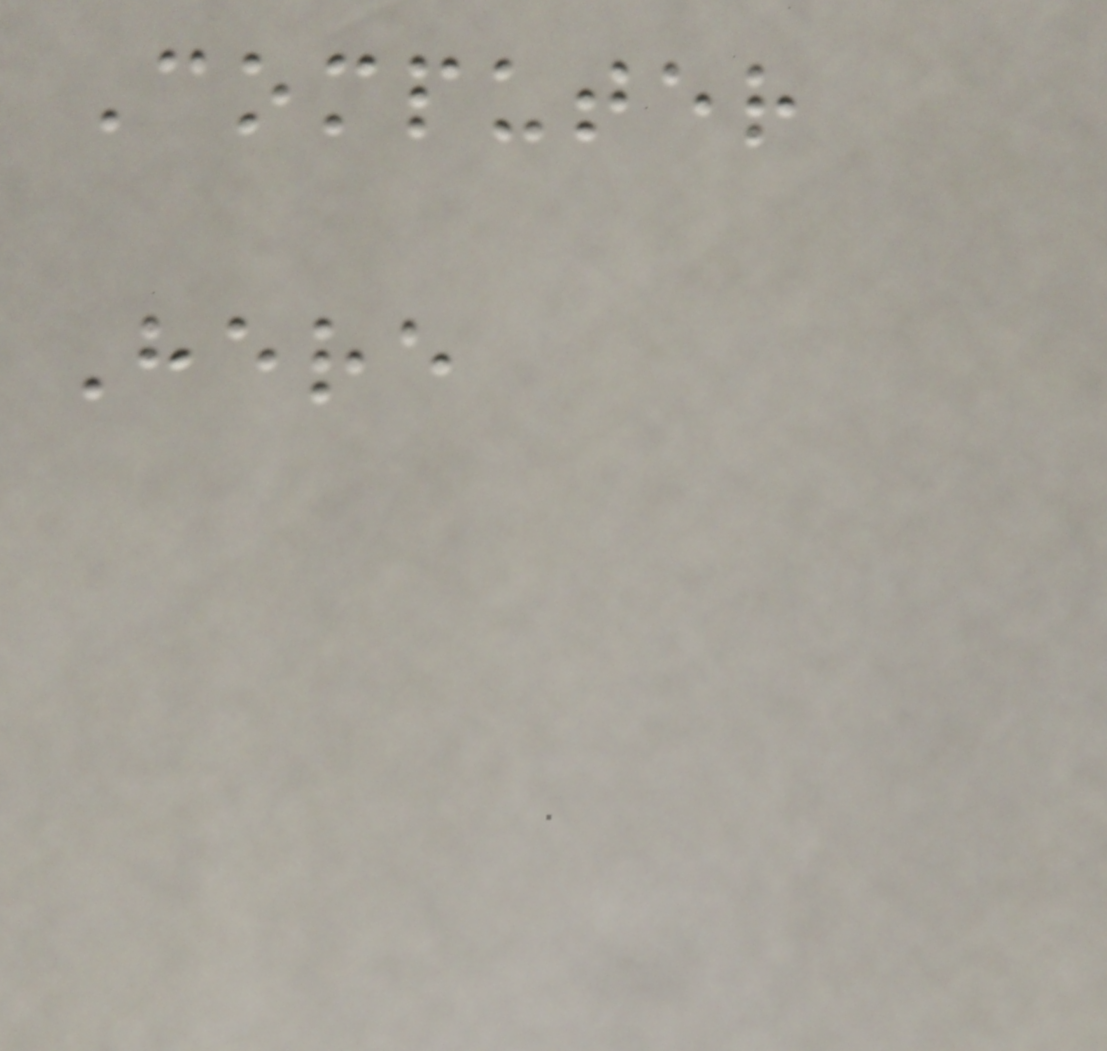Computer
Here
